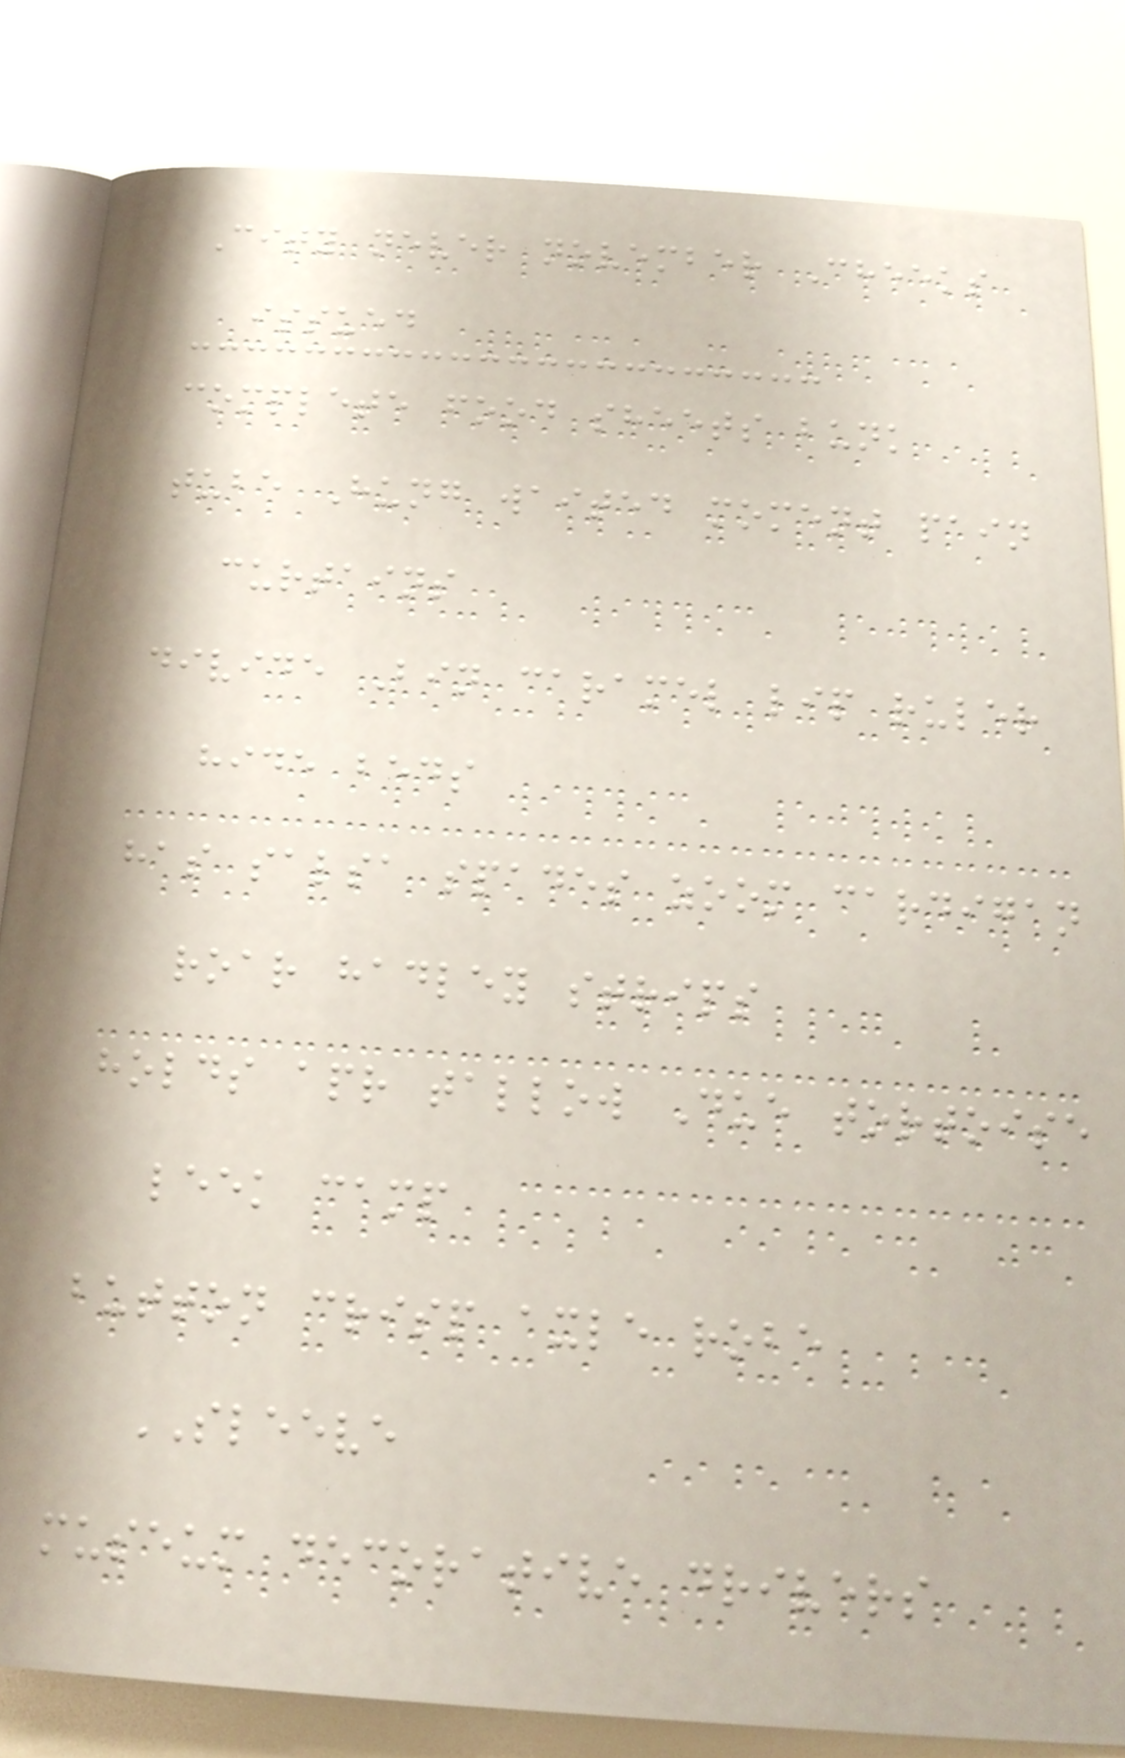City never november Cheeks
issued
complete food sheets bunk
tube Hung waited moment pain
curtains
divide Bin caramel lip ruler
hide beds
has salsa spades zoom cardigan
roar hadley strips
holds apr tallow Due tortoise
leek camp
button crisp axle robe
SLEEVE
museum decorative drivers
